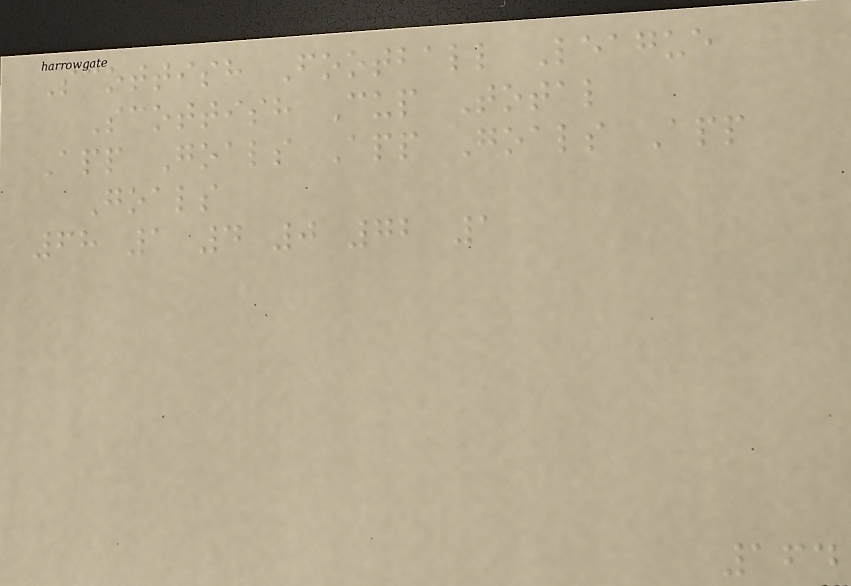Scottish Football League
Scottish Cup Total
App Goals App Goals App
Goals
68 1 4 0 72 1
164
